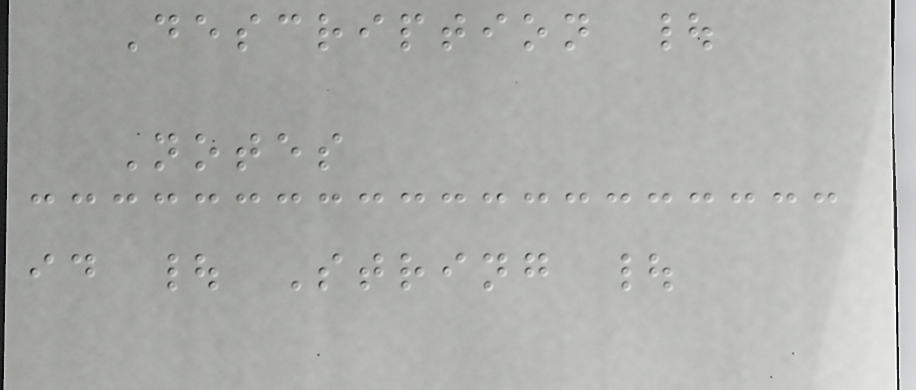Description |
Notes
id | String |
